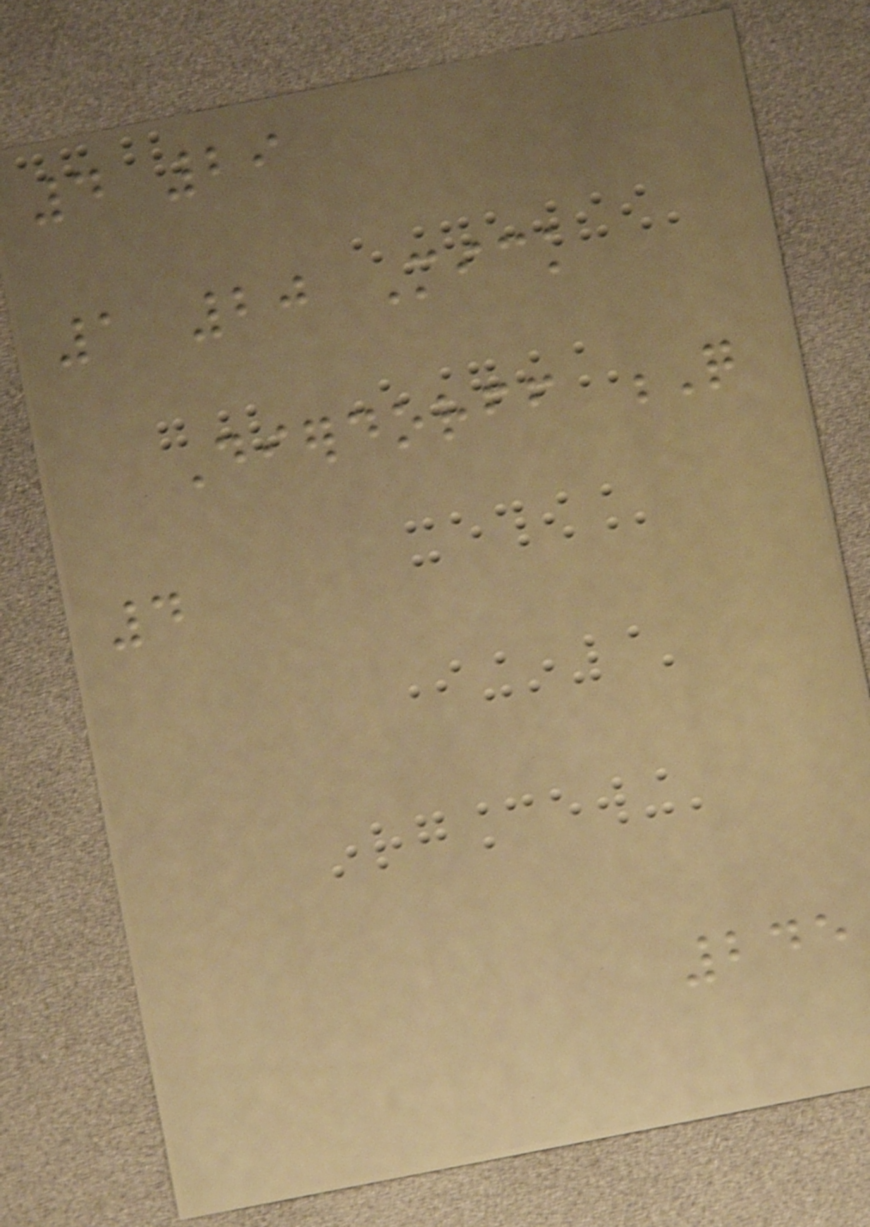4 29
1 20 Mick
Dierdorff Q
4
245
